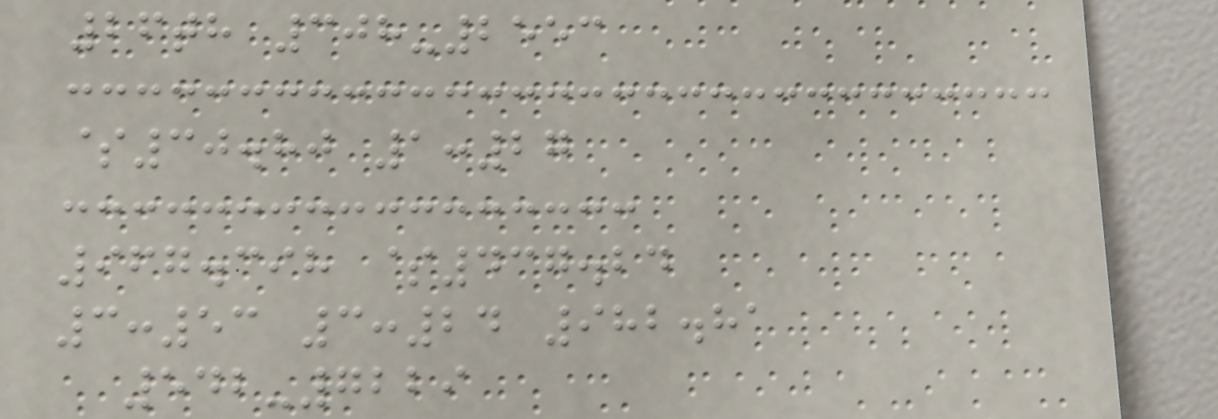26th 308-2553
$30.80 1:27
967.398 $437.24
3:53 3:24 982.81
542-7229
